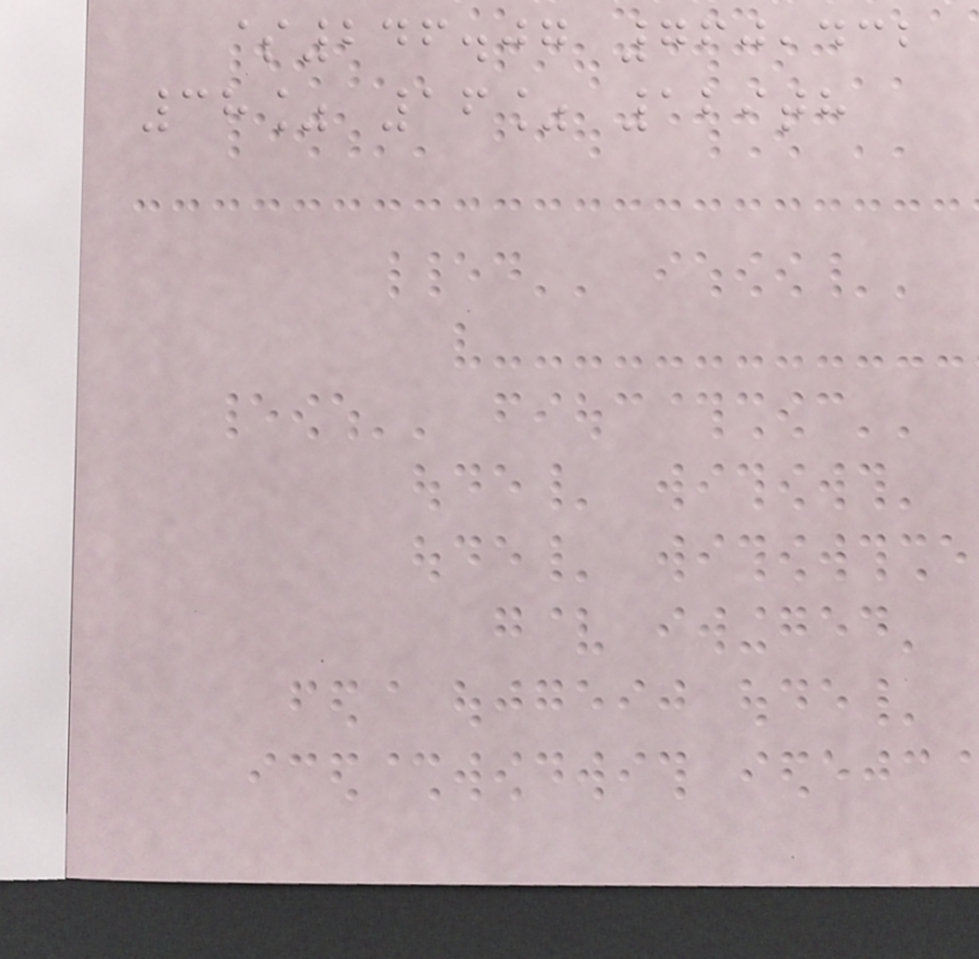$246.07 760,432
38% 16% 129th
